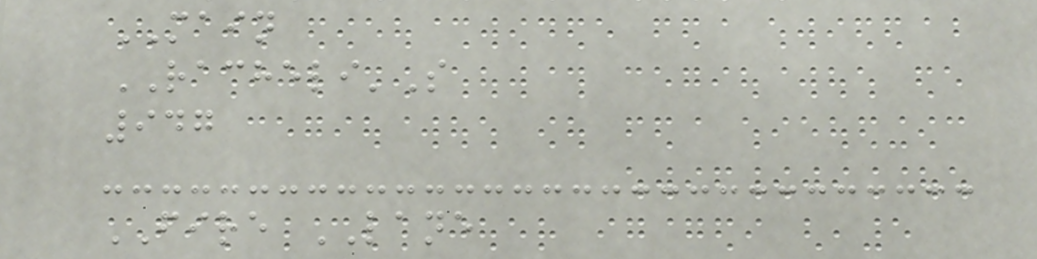MAIN
RACHELI'S
947
FIRE LANE
